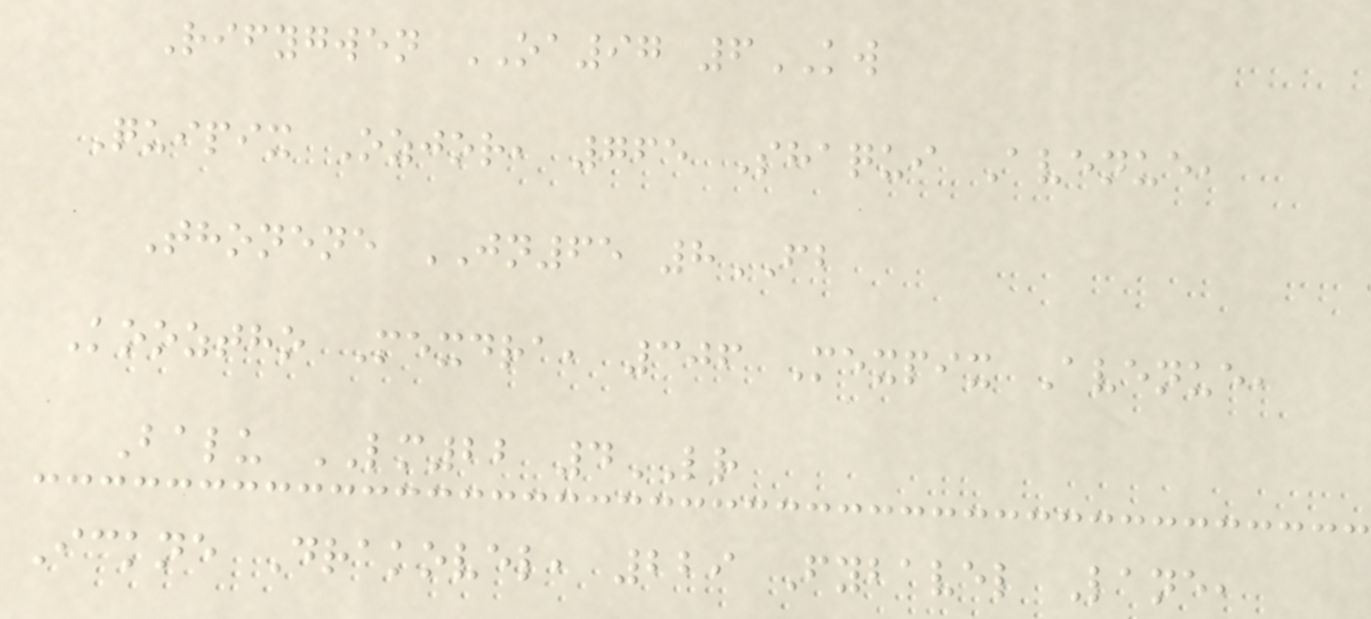Rifygwen OA97 6KW
Quipix Ozjor, 765 Shaqui Avenue,
Thonene JN65 8FB
Kooztho Mexdra, 306 Mexpix Avenue,
Balu LM22 4LR
Ickne Drakovel, 229 Fybavel Lane,
